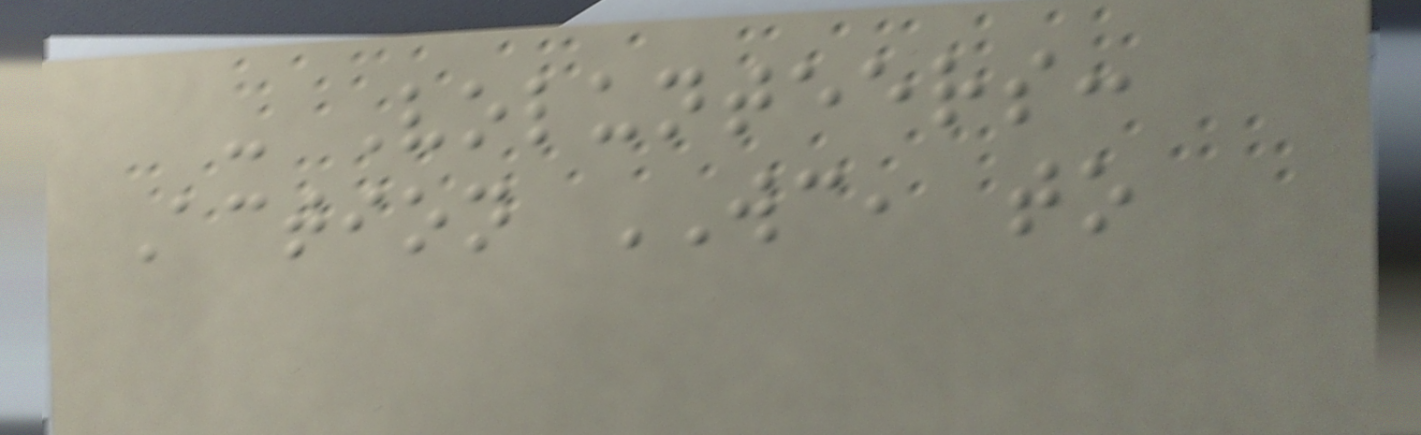- Volunteers:
Action WC, to
